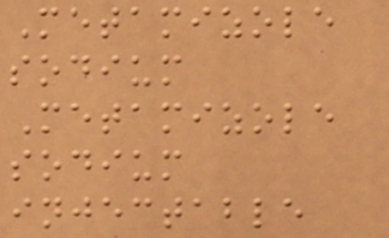Metamizole
sodium
Metamizole
sodium
injectable
